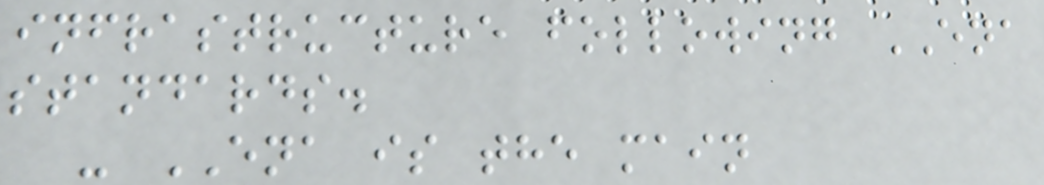infrastructure following ENA
standards.
- ENA is the main
